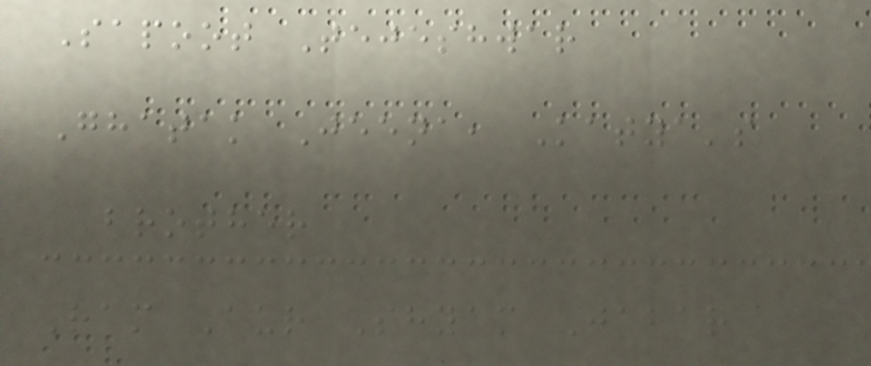Sapoot Tejeshwar
Ghatak Jeena, Katya's
brother
Ram Aur Shyam Jabar
